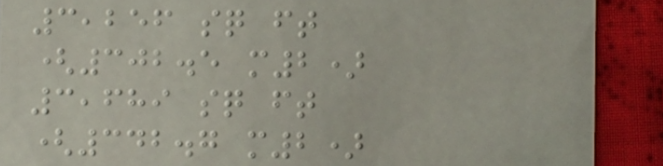3,256 sq ft
(302.5 m2)
3,689 sq ft
(342.7 m2)
